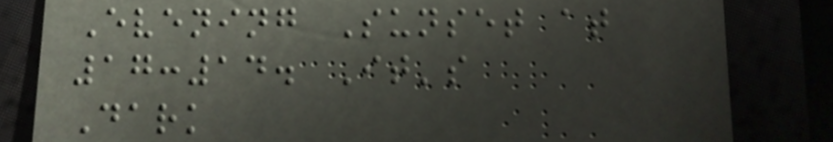Evening Sunset at
17:14. It's
Dark
